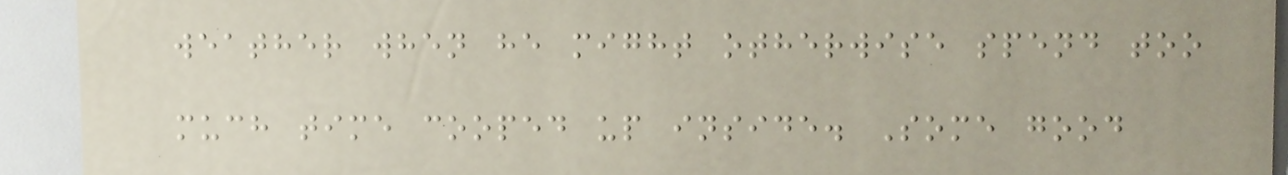weather when he might otherwise spend too
much time cooped up inside. Some good
